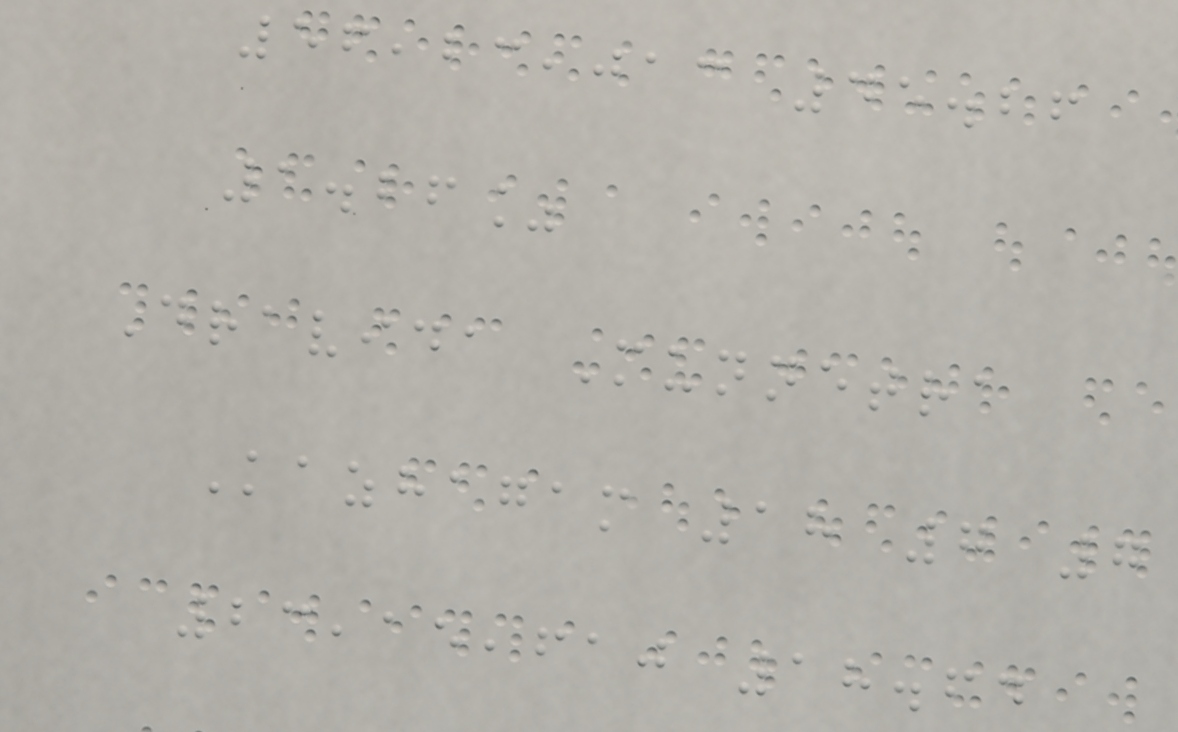56,23,013 45.26
1.26%
Dravida Munnetra
Kazhagam 18 7 7
23,15,610 18.64
